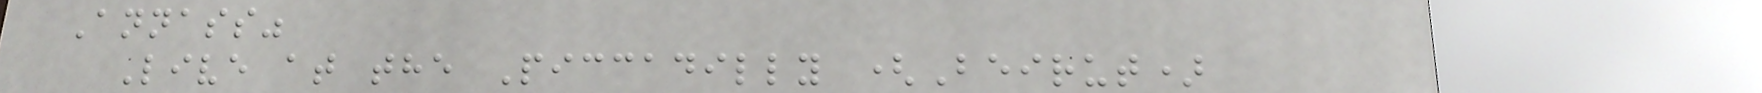Annass"
Live at the Piccadilly (Beirut)
